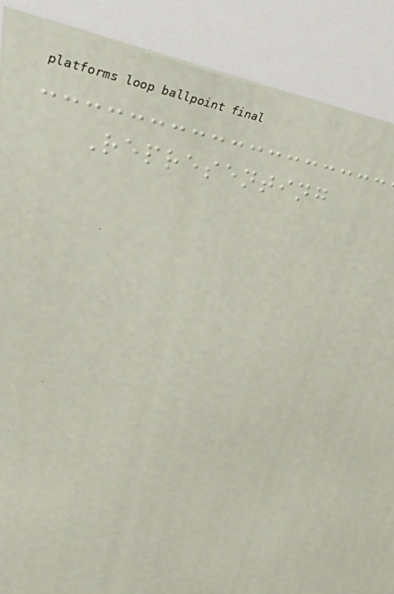Representing
